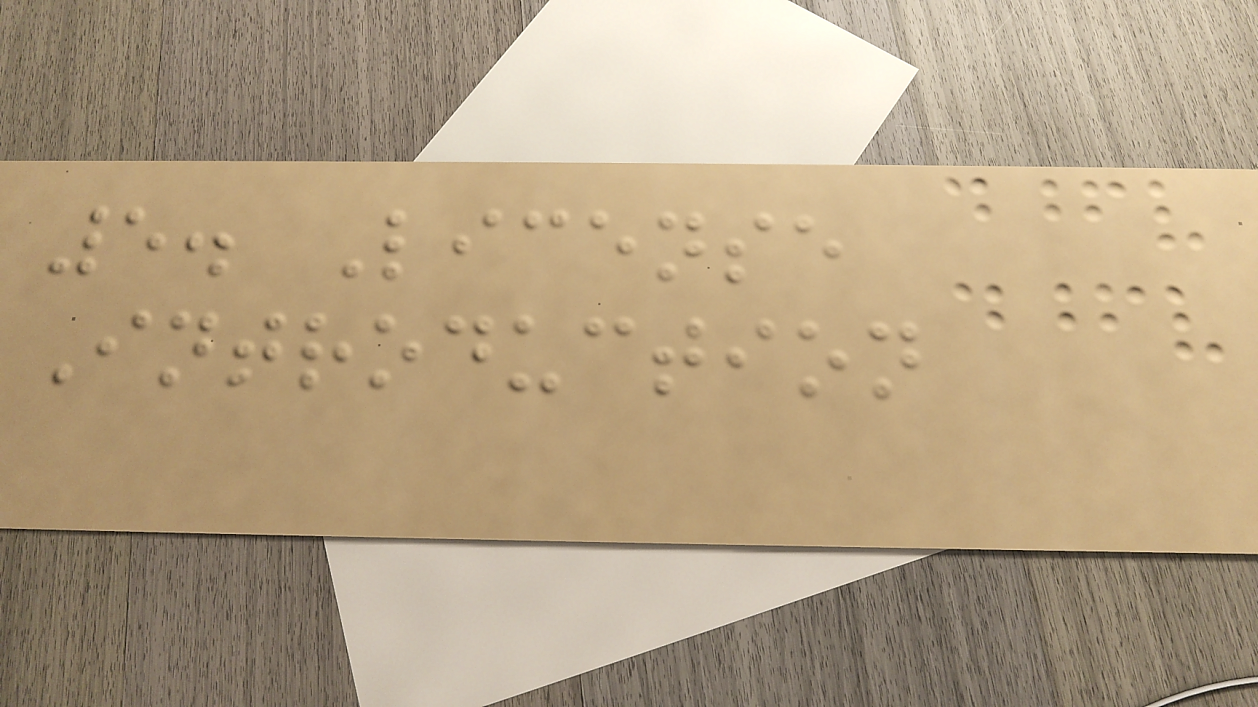5. License
Introduction
